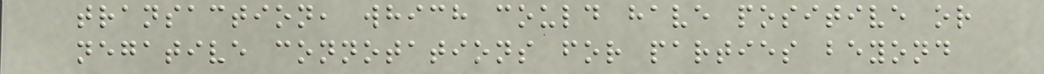transaction, which could have positive or
negative connotations for parties beyond
